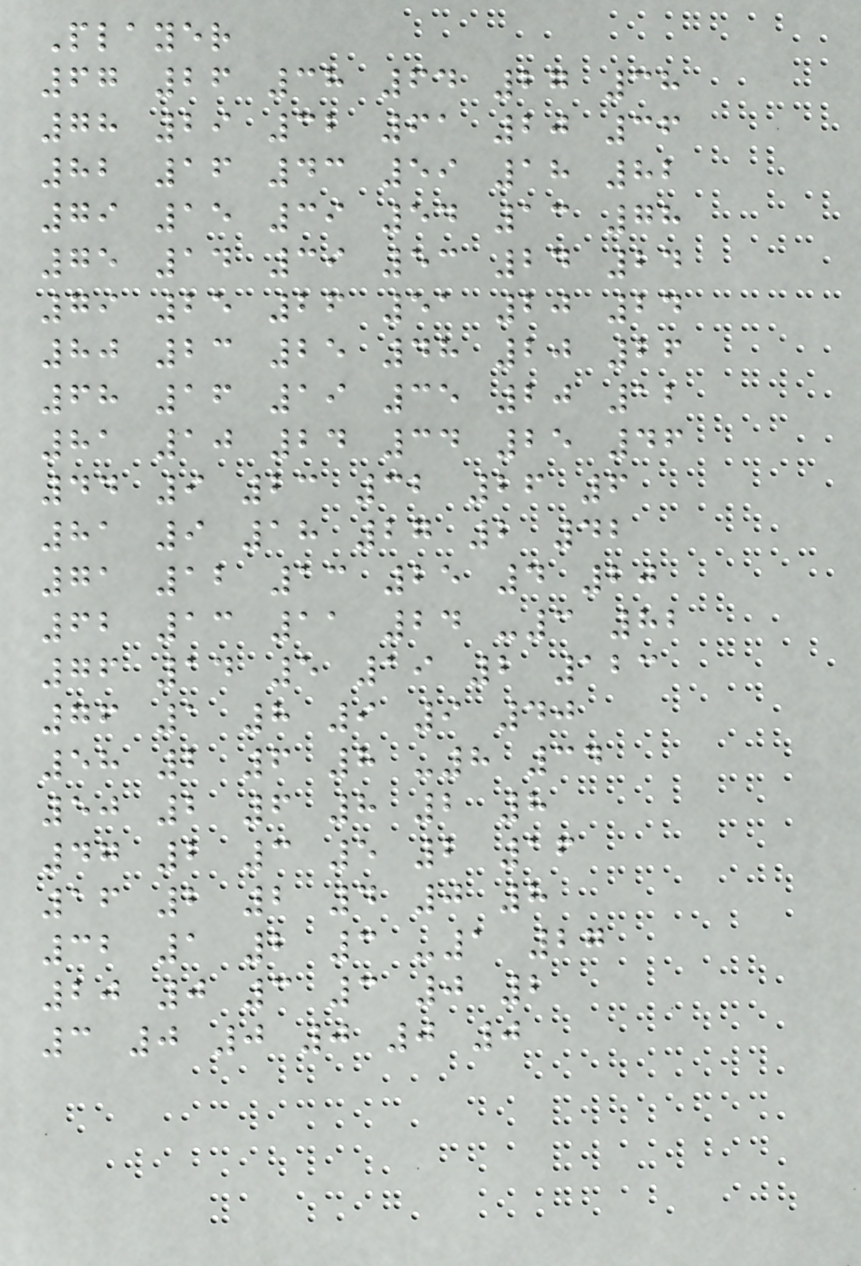Player
67 26 38 64 27 38
78 29 32 61 20 36
82 16 43 59 18 82
79 15 39 54 13 78
75 14 39 53 24 24
79 25 26 51 20 24
80 23 25 48 20 26
68 16 19 35 20 12
81 10 24 34 25 46
44 9 23 32 26 6
81 9 18 27 2 42
71 12 13 25 4 20
62 13 11 24 -3 82
76 14 5 19 2 123
76 1 8 9 9 40
58 2 6 8 -8 34
50 2 6 8 2 8
47 2 3 5 2 16
16 2 2 4 0 8
32 1 2 3 -1 27
20 0 3 3 0 2
3 0 0 0 0 0
